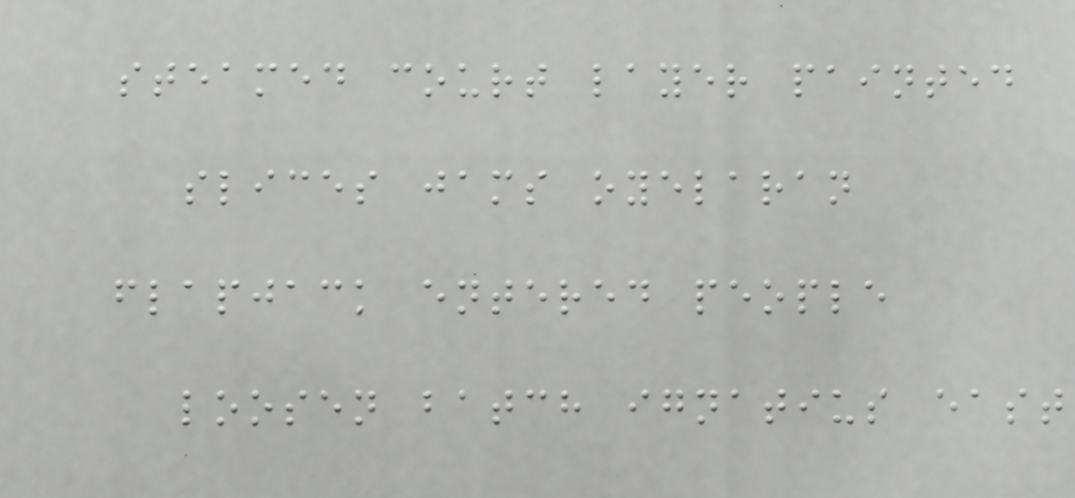steamed court layer painted
slices jams oyelaran
flapjack entered people
loosen batch ignatius east
